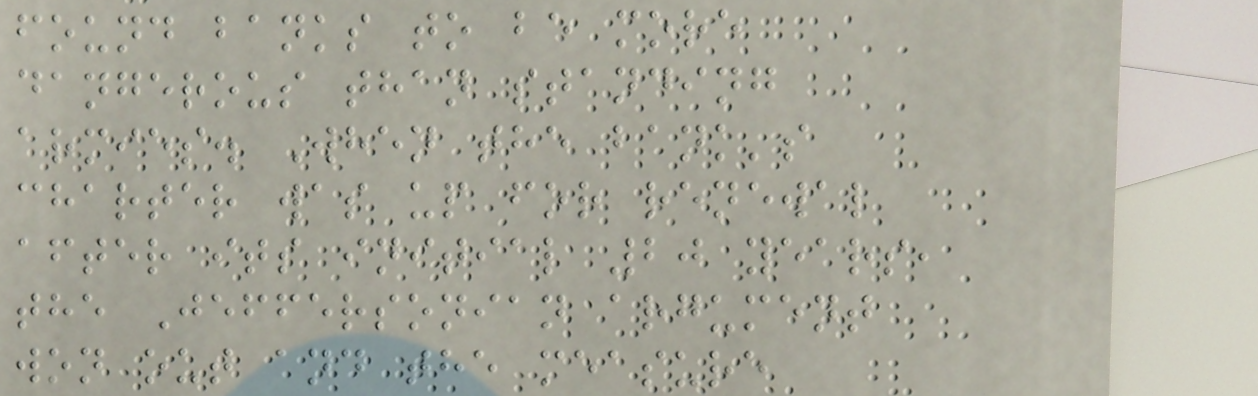found banks to be more
dangerous than standing
armies. When the bank's
charter was up for renewal
after its initial 20 years,
the Jeffersonian argument
won out and the measure
